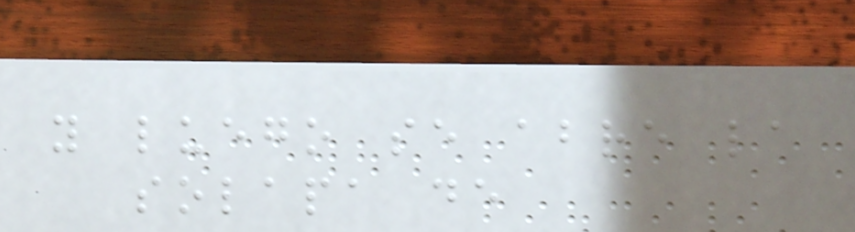y luego se abre la
solapa de
